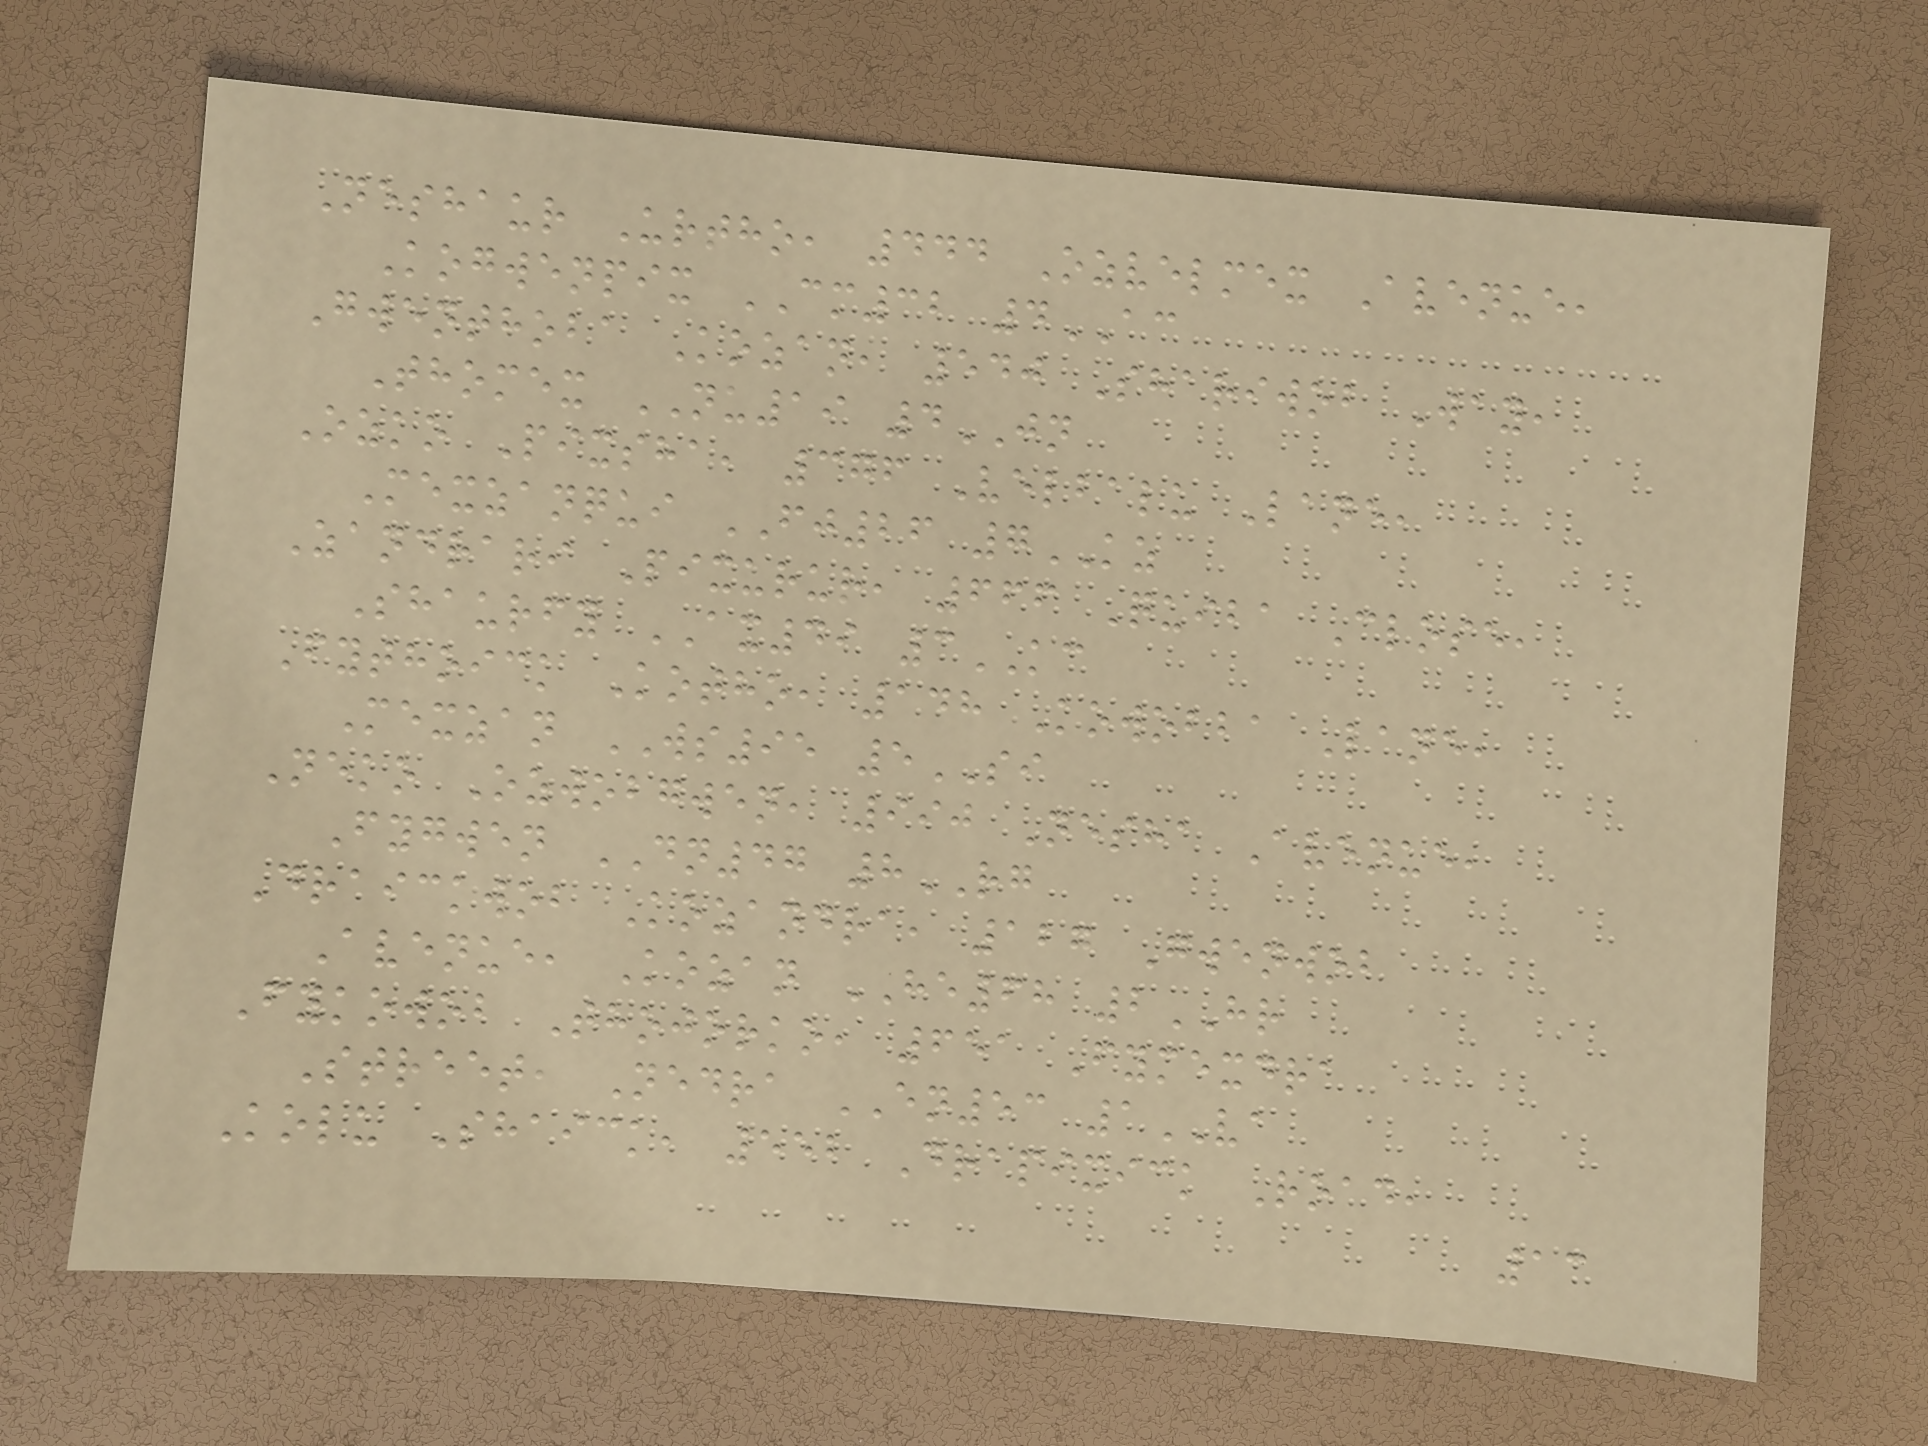Neshaur Urtho, 444 Ozvelmex Avenue,
Kogwenpix CM32 4AC
Gwenthoba Kozan, 540 Shariwob Way,
Thomex NU19 4JN
Ozko Pixsha, 376 Velbalu Lane,
Mexzanqui FJ26 7KZ
Zandrari Pixurur, 666 Quiba Close,
Shaurfy AX49 3KC
Fythoick Kotho, 148 Kowobba Lane,
Mexzan WS95 5SI
Neko Ozwobgwen, 990 Nesha Avenue,
Fygwen DN47 8RG
Draickwob Kozandra, 127 Gwenwob
Avenue, Kozan HE68 2HR
Fykowob Thojorko, 651 Fymexdra
Street, Nedra EN53 1VA
Kolu Shaick, 552 Drapixick Road,
13
